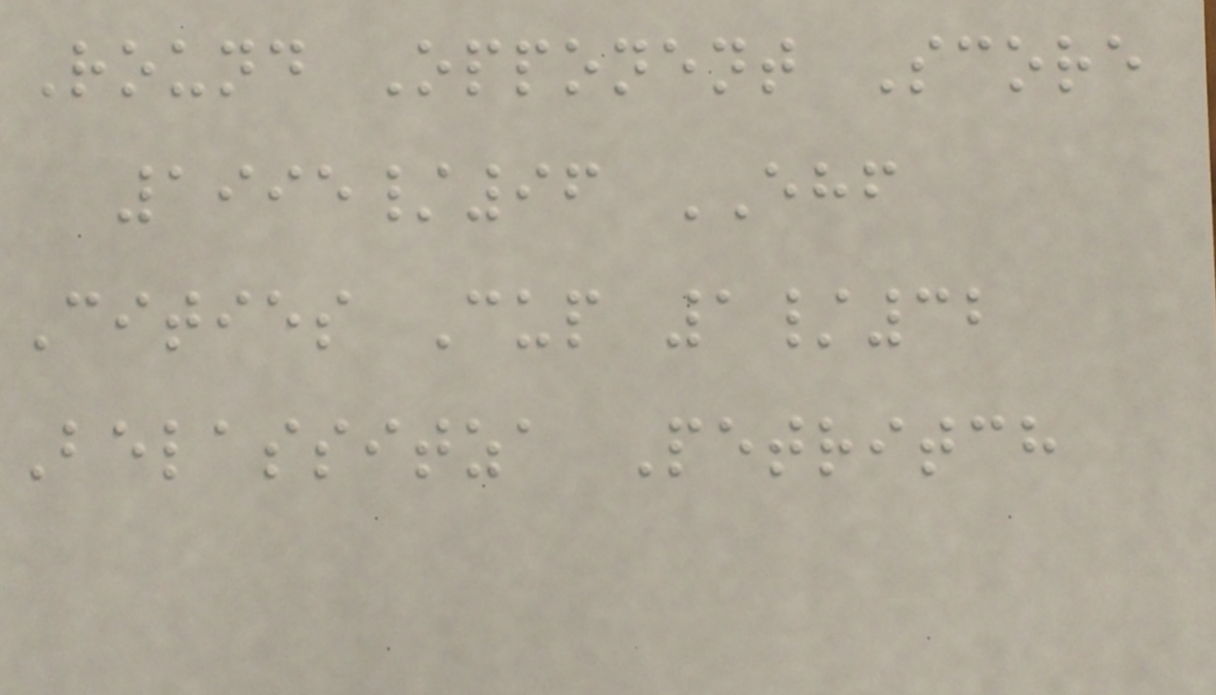Round Opponent Score
1995/96 EHF
Cities Cup 1/32
Belassitza Petritch
